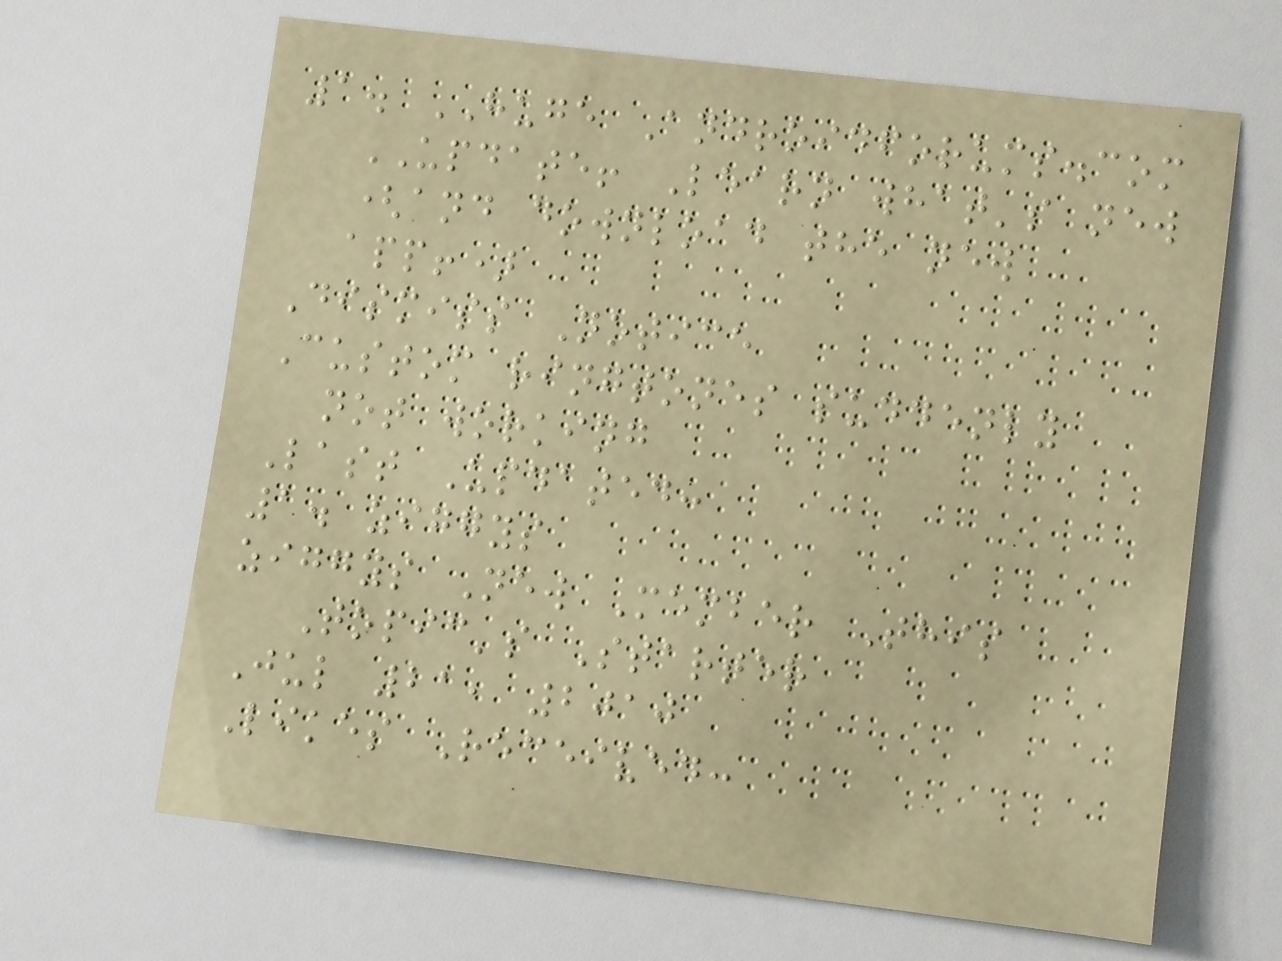1. HUGE Androidforums.com
UPDATE! Learn what's new
(and download the new
app!)
Dismiss Notice
Custom ringtones suddenly
not working
Last Updated:
1. ziggys
ziggys New Member This
Topic's Starter
Jul 21, 2010
Likes Received:
